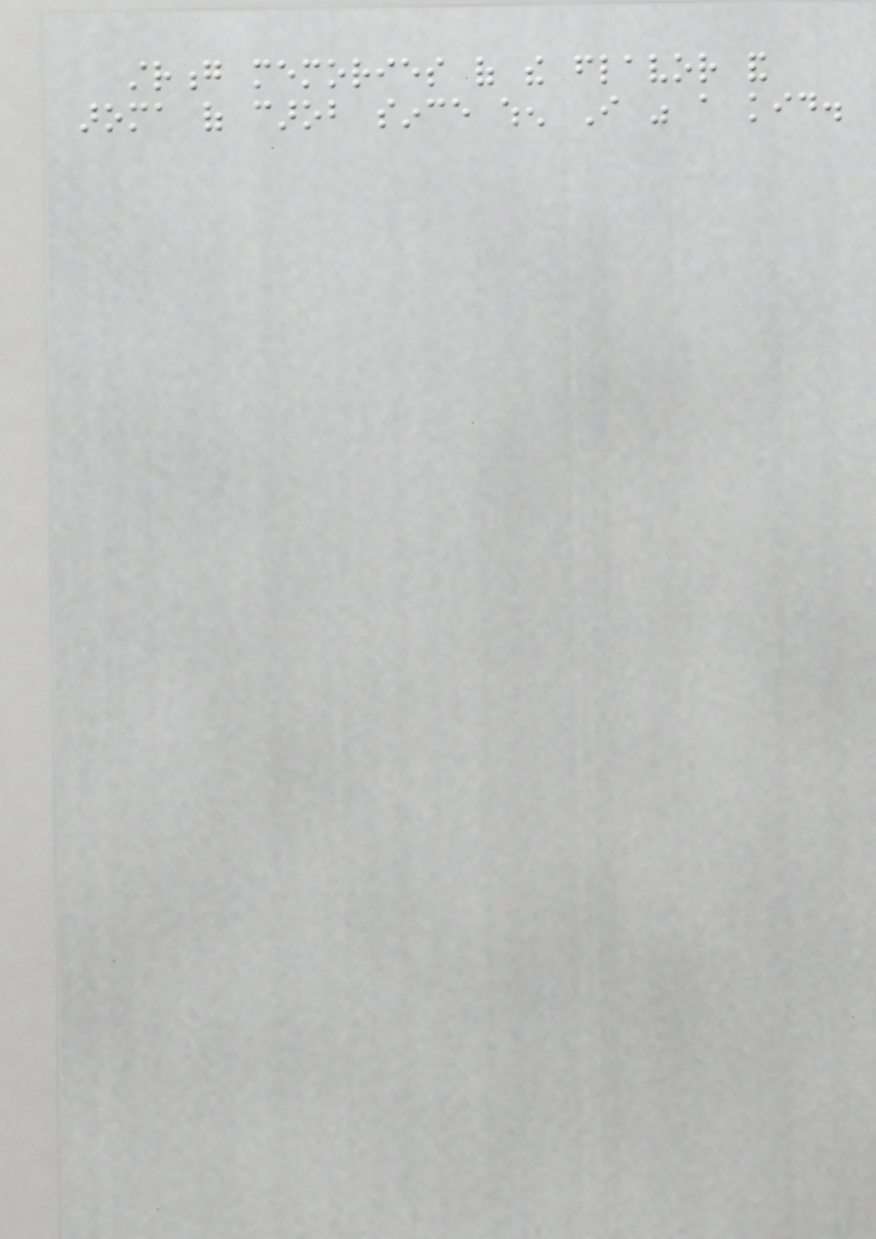strong memories of the flavor and
aroma of carob since when I was a kid.
